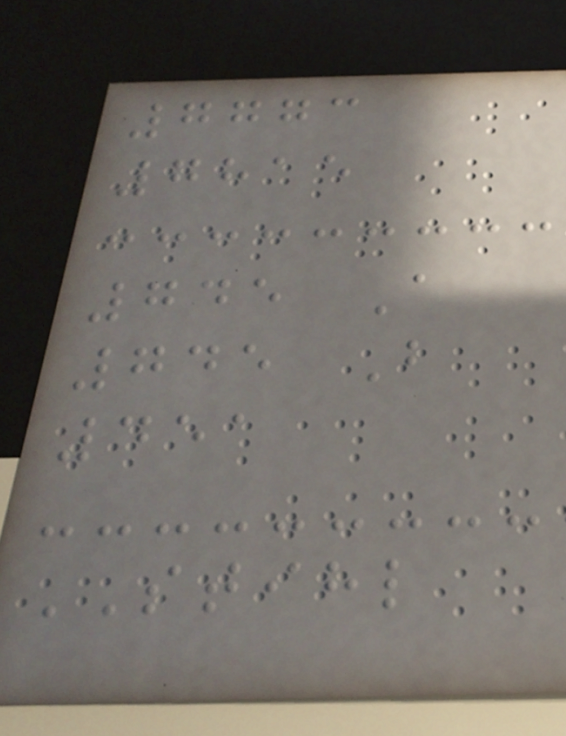7773
7815
745 A
745 B
451
STIHL
